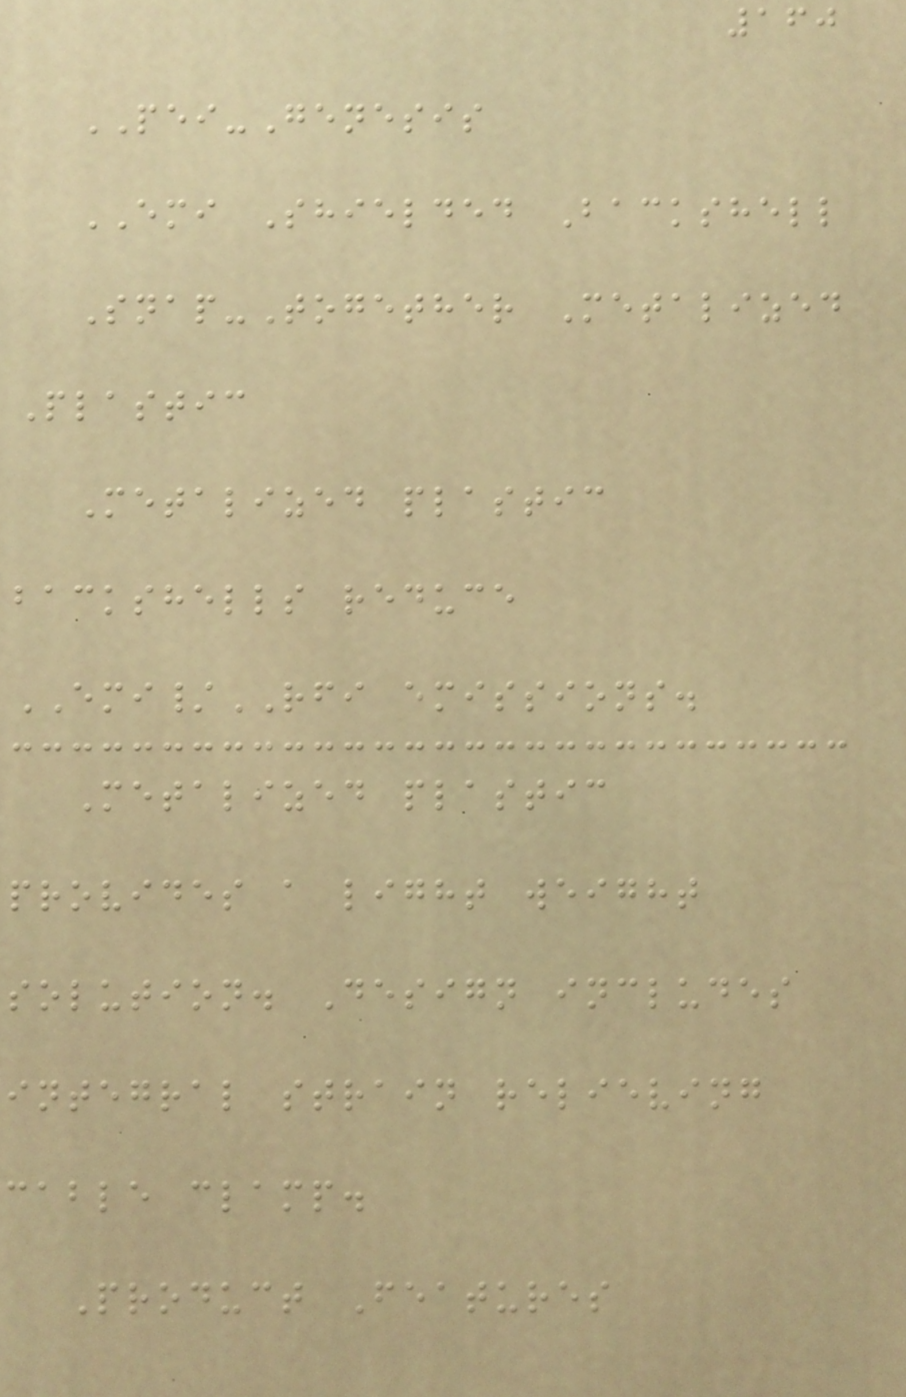160
PEI-Genesis
EMI Shielded Backshell
Snap-Together Metalized
Plastic
Metalized plastic
backshells reduce
EMI/RFI emissions.
Metalized plastic
provides a light weight
solution. Design includes
integral strain relieving
cable clamp.
Product Features
